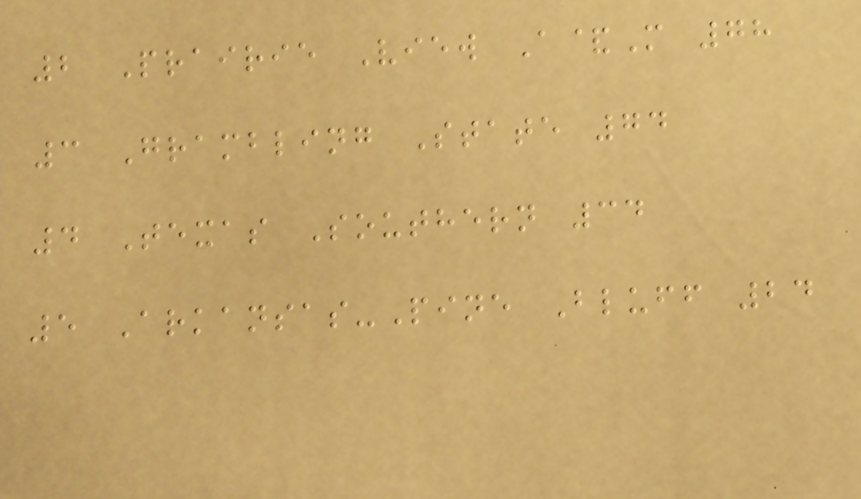2 Prairie View A&M 78
3 Grambling State 74
4 Texas Southern 34
5 Arkansas-Pine Bluff 24
